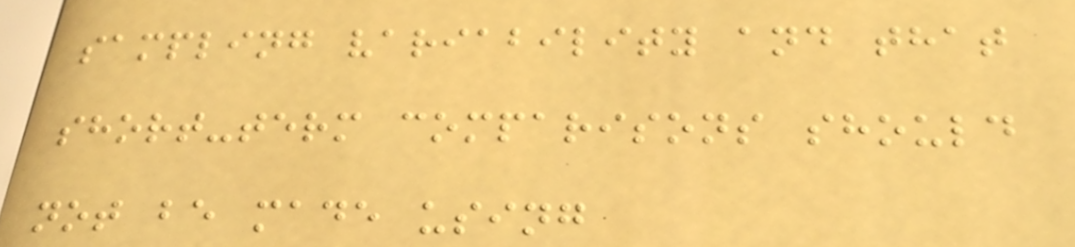sampling variability and that
short-term comparisons should
not be made using
